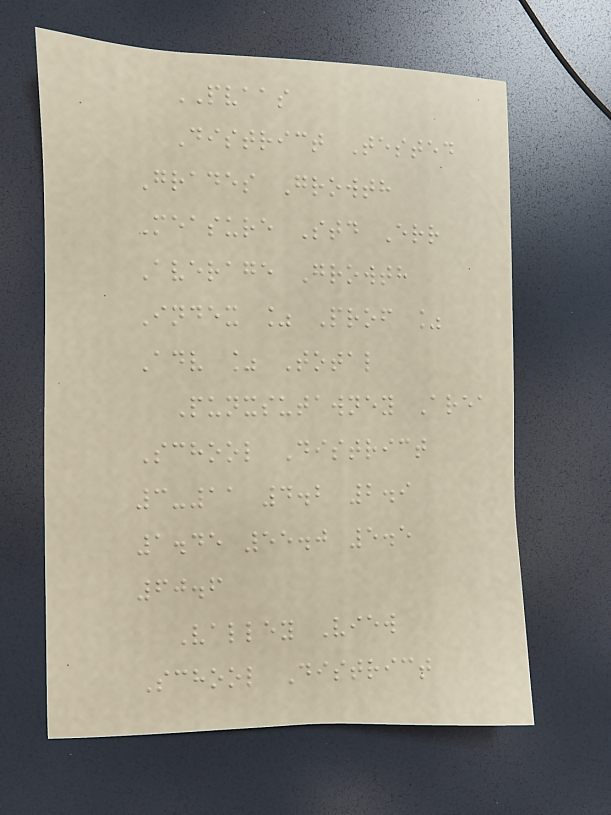PVAAS
District Tested
Grades Growth
Measure Std Err
Average Growth
Index % Prof %
Adv % Total
Punxsutawney Area
School District
3-11 4.2 2.9
1.45 55.0 5.5
60.6
Valley View
School District
